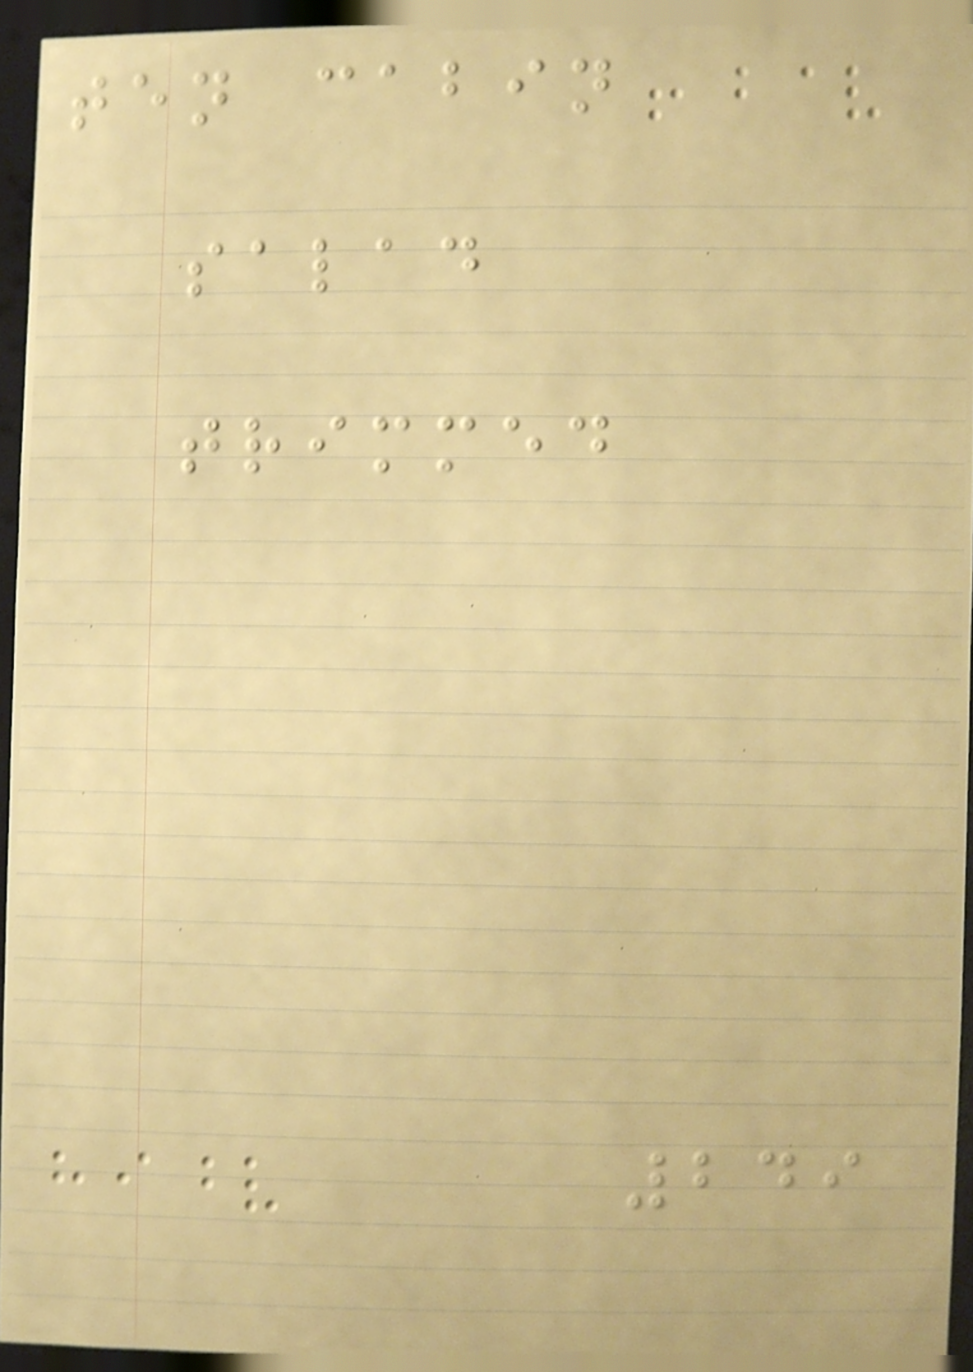ten cabin
salad
trimmed
249
